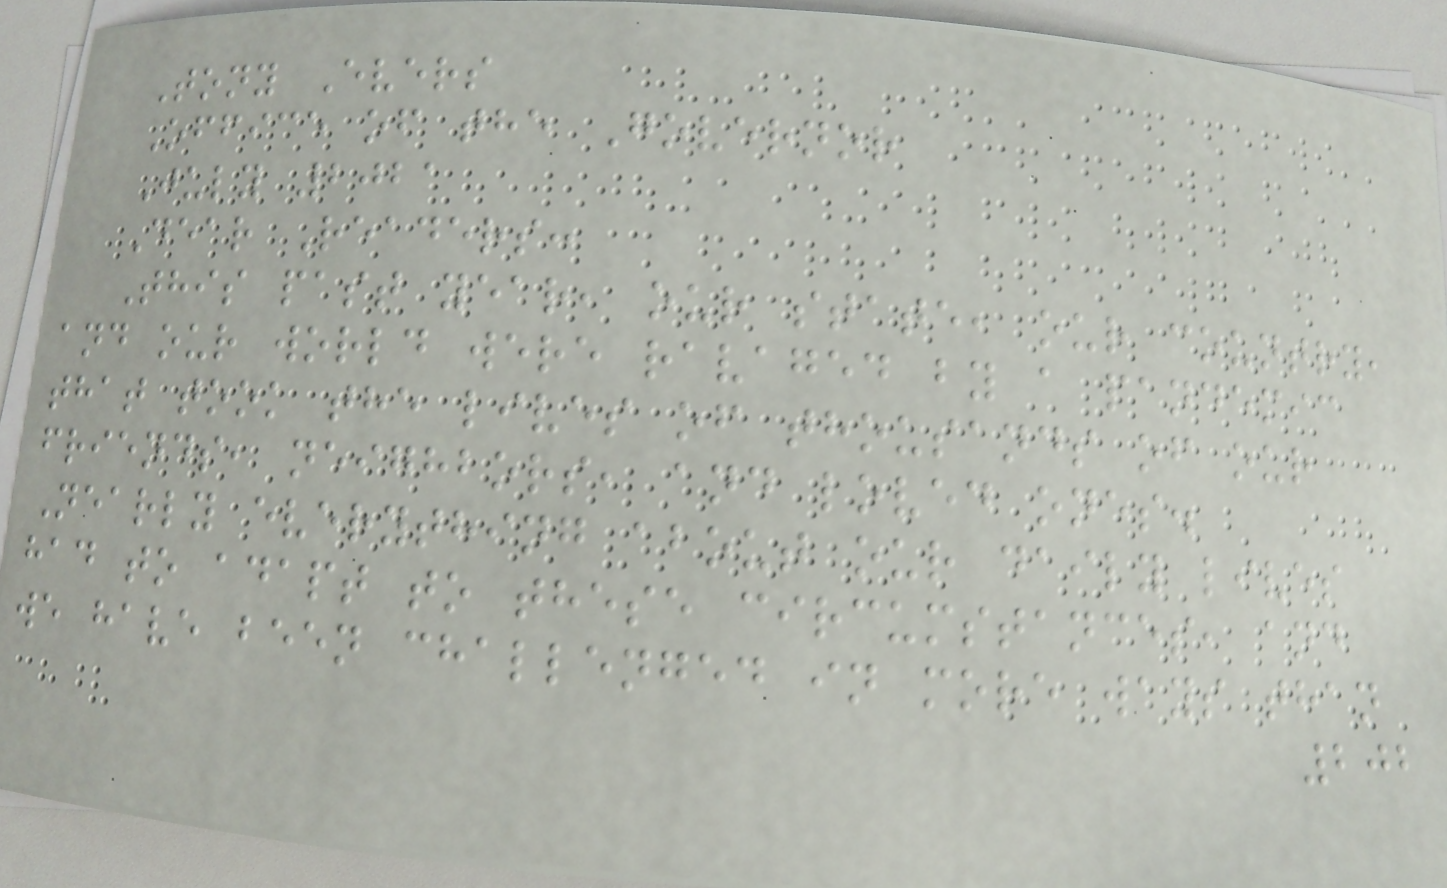Tony Evers
Office of the Governor
July 2021
Dear Readers:
This past year, our state, our country,
and our world were ravaged by a pandemic
that took the lives of thousands of our
friends, neighbors, and loved ones.
Nearly everything about our daily lives
had to adapt to these circumstances, and
we have been challenged in more ways than
202
